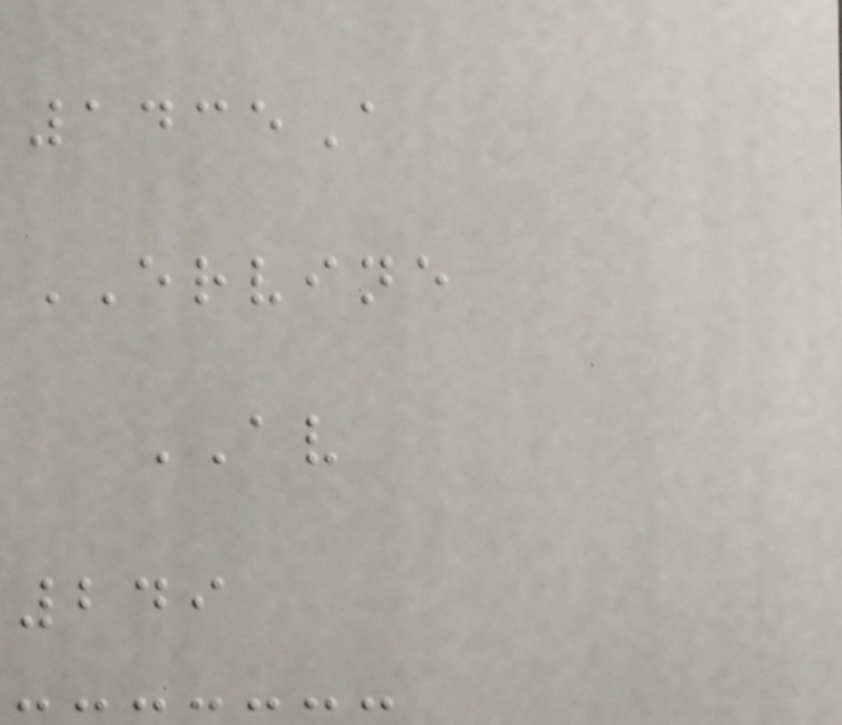1435A
ERVINE
AV
249
